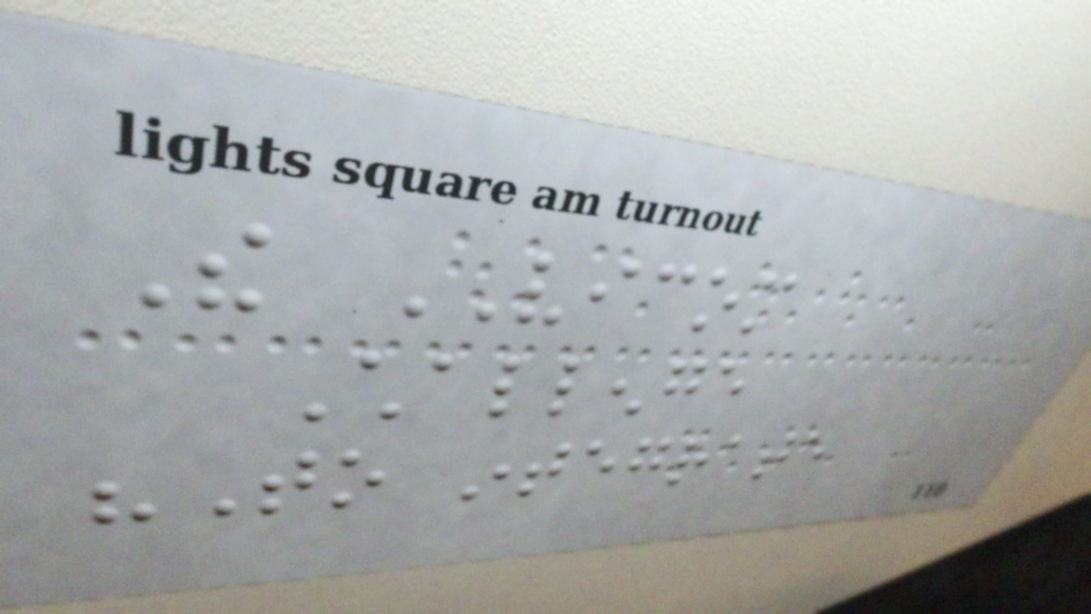The VICOM
Challenge
"To integrate
